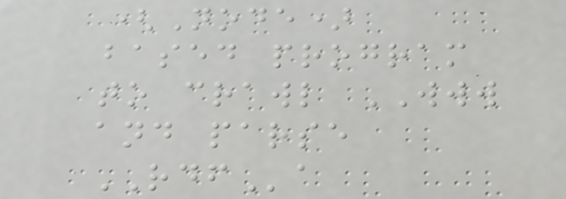(Node)
based program
to crawl WWW
and parse
RDFa
